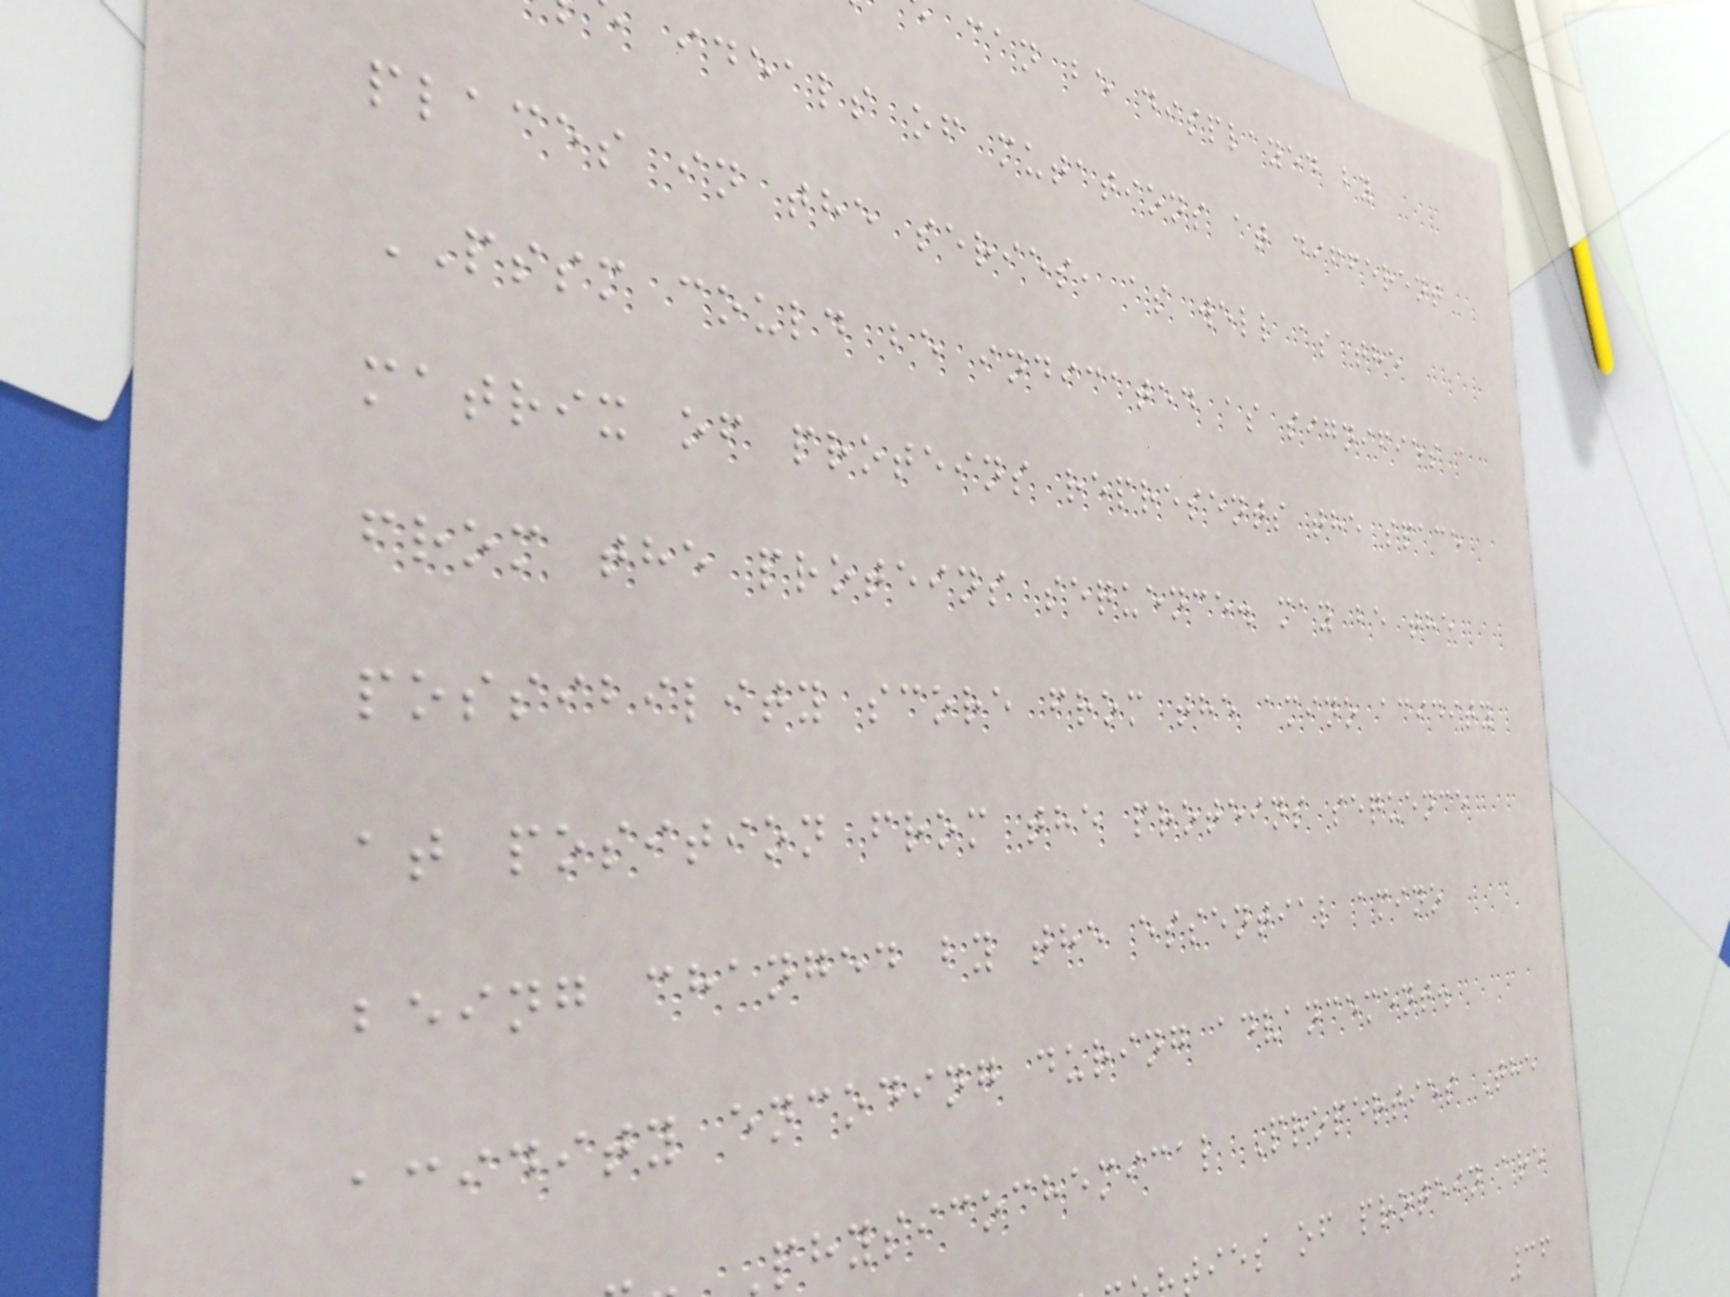can be displayed by
ideals of mutations at different
places in the series, as well as the
PSSM could be indicated as signifies a
matrix of proteins represents the space
from the proteins sequence. may be the
possibility score from the amino acidity
at position from the proteins sequence
being changed by the essential amino
acidity encoding during advancement.
physicochemical Properties The
ties of protein are
36
